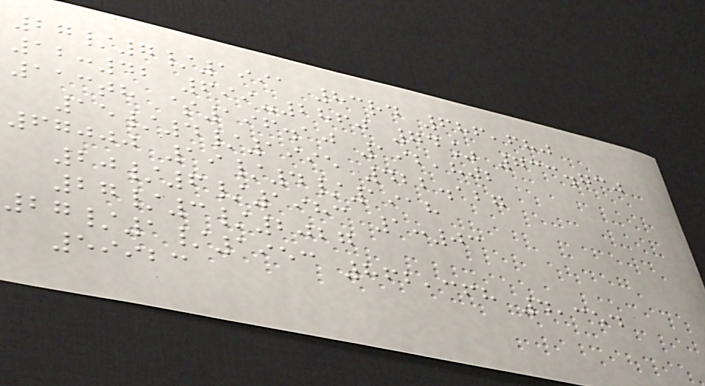27/7/1991 83rd 686,680
12:42 699-2860 74% 733.730
113th $196.10 192,802
15/4/1995 422.127
67000 19/4/1918
20/6/1983 1:03
27/3/2027
27/1/1953 862,368 4,354
59923
